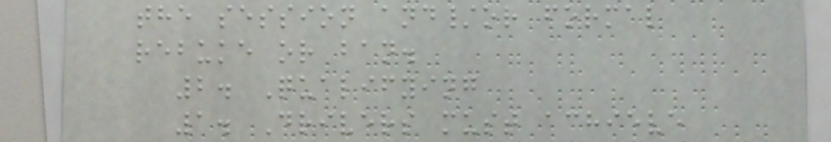the session and/or formal
rebuke or ban.
2. Qualifying
1. Drivers must achieve
